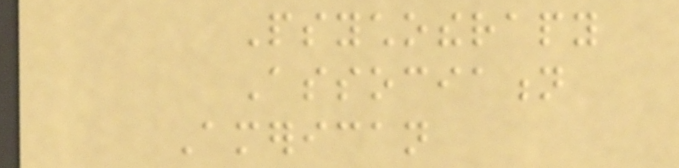Psychotherapy
Association
American
